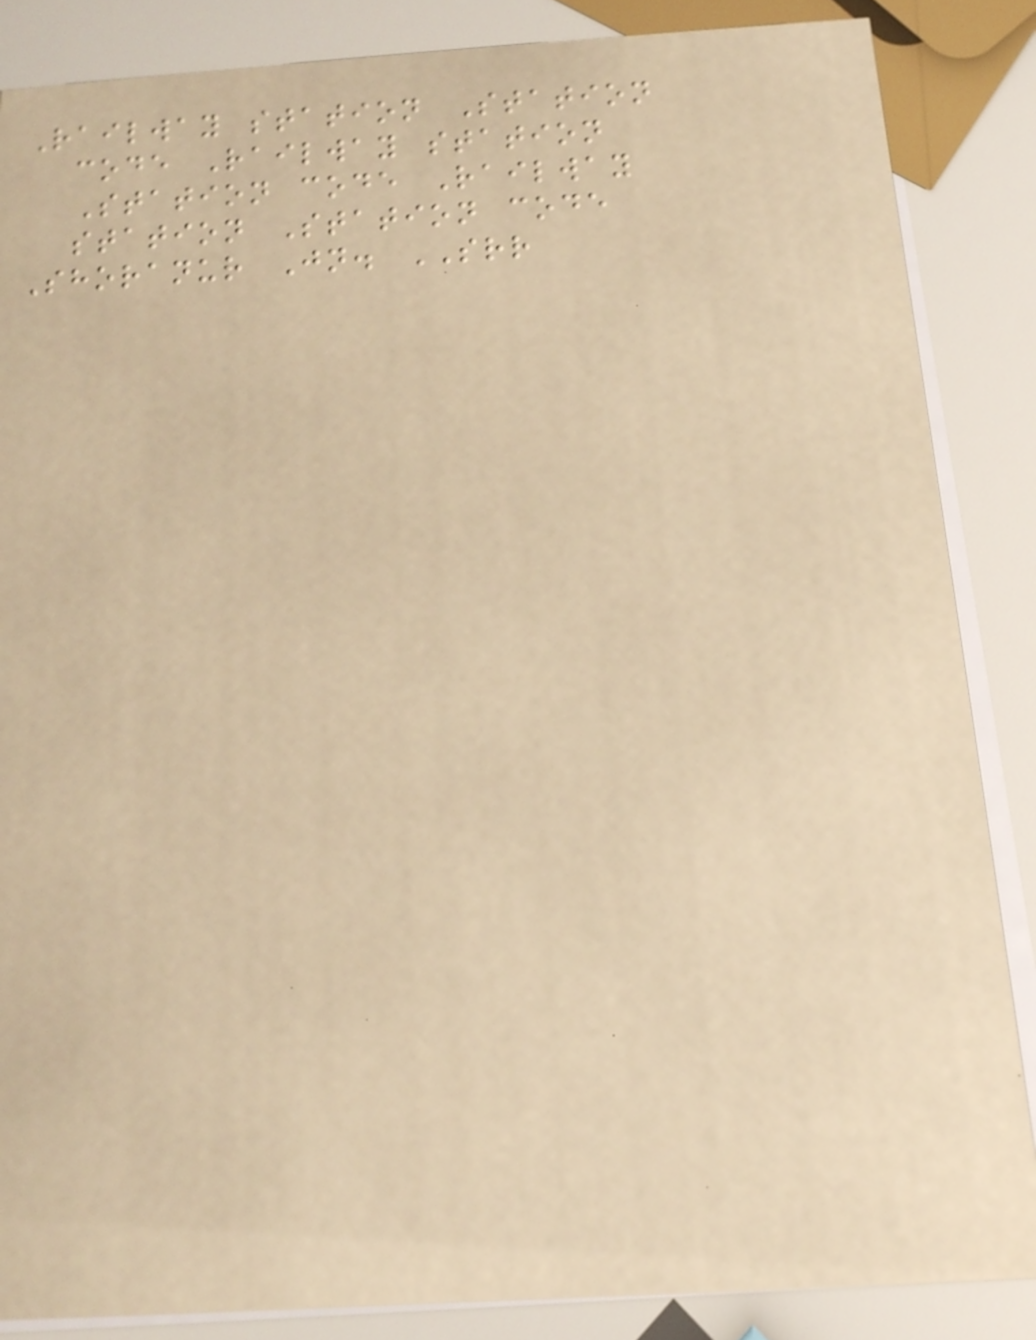Railway station Station
code Railway station
Station code Railway
station Station code
Shoranur Jn. SRR
